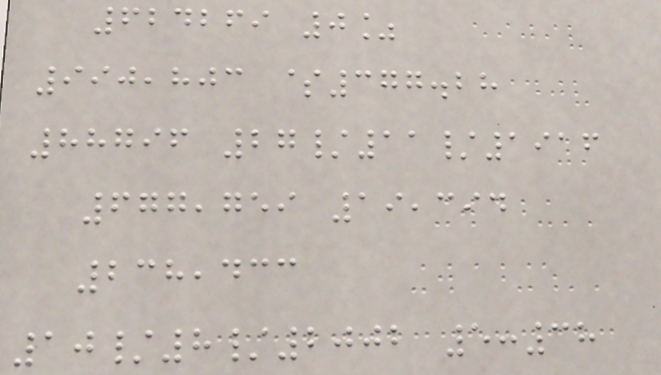624269 0%
990,803 $377.28
88796 27/11/1916
677,759 19,394
238,433
10/8/2002 5:38
